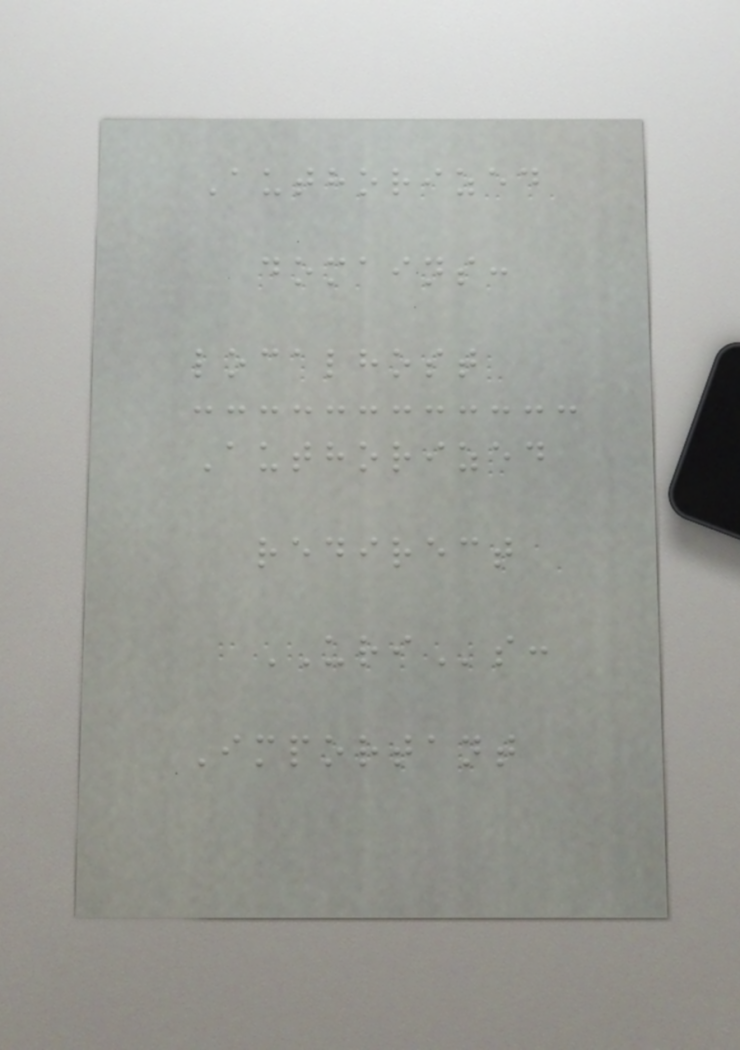Authorized
domains:
localhost
Authorized
redirect
URIs:
Important
